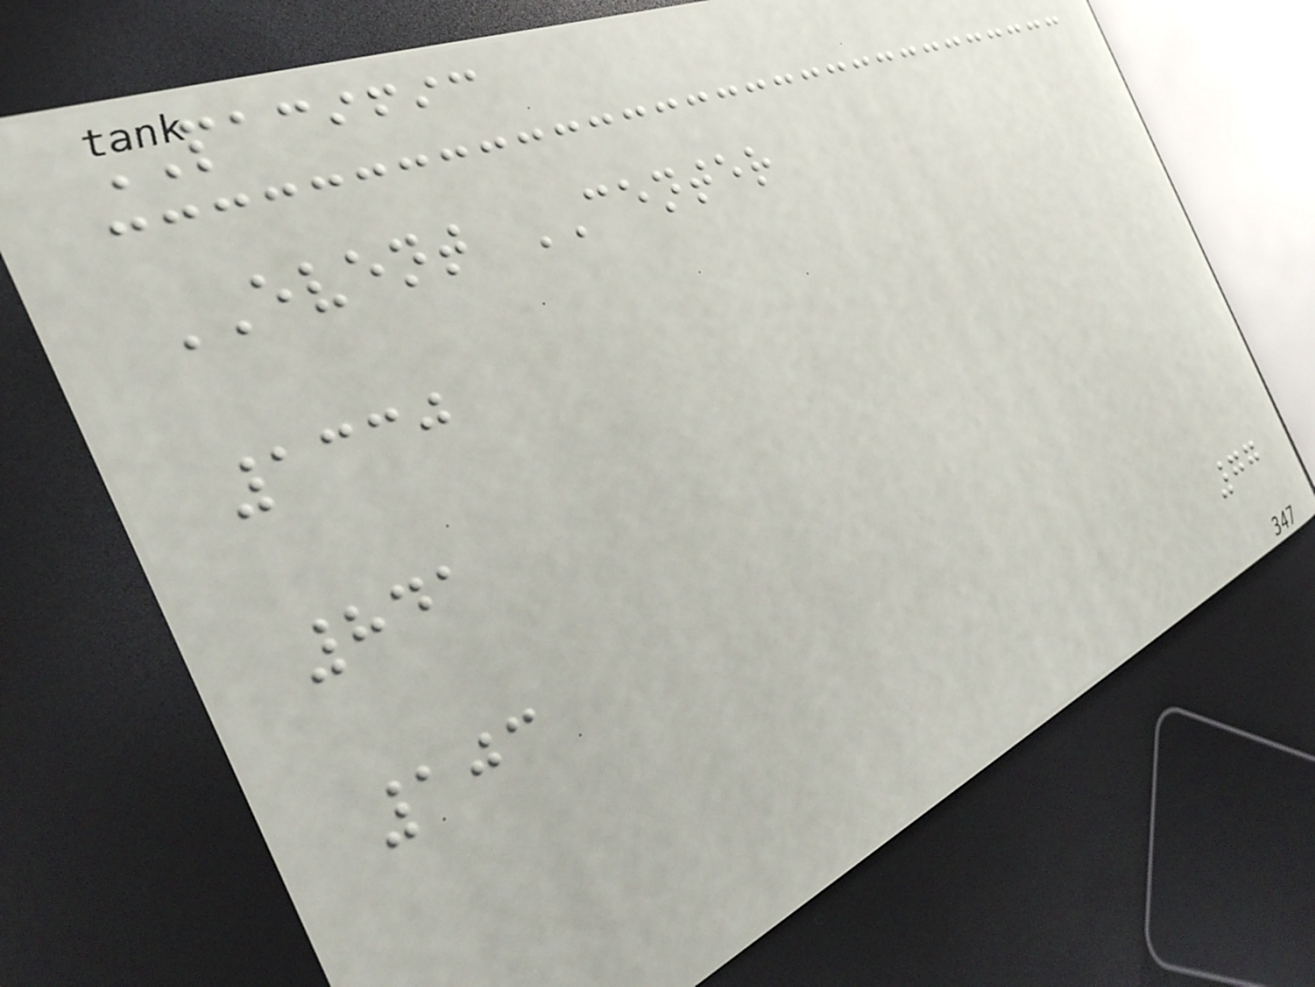PACIFIC
EVENT CENTER
1330
841
103
77
